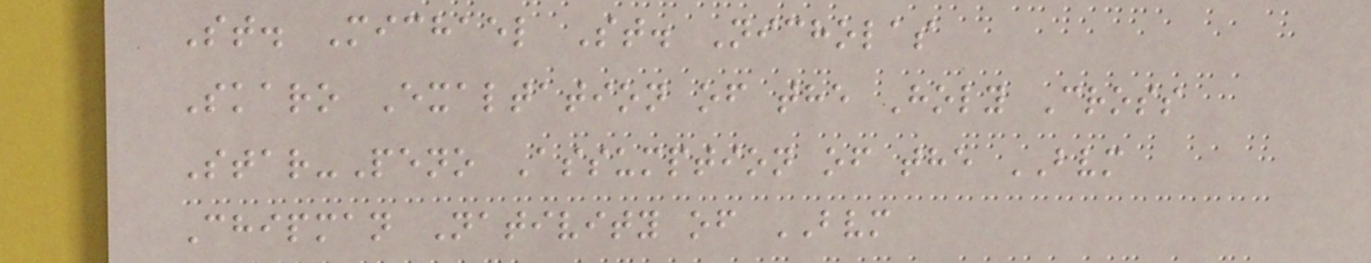St. Michael St. Nicholas
Skaro Exaltation of the Holy Cross
Star-Peno Assumption of the BVM
Chipman Nativity of BVM
